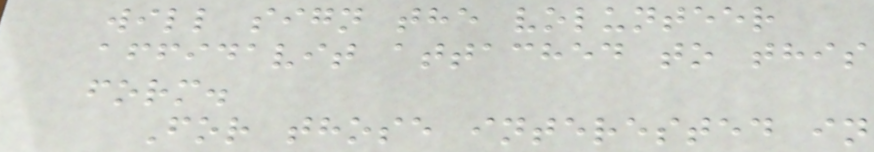will sign the volunteer
affidavit attached to this
form.
For those interested in
